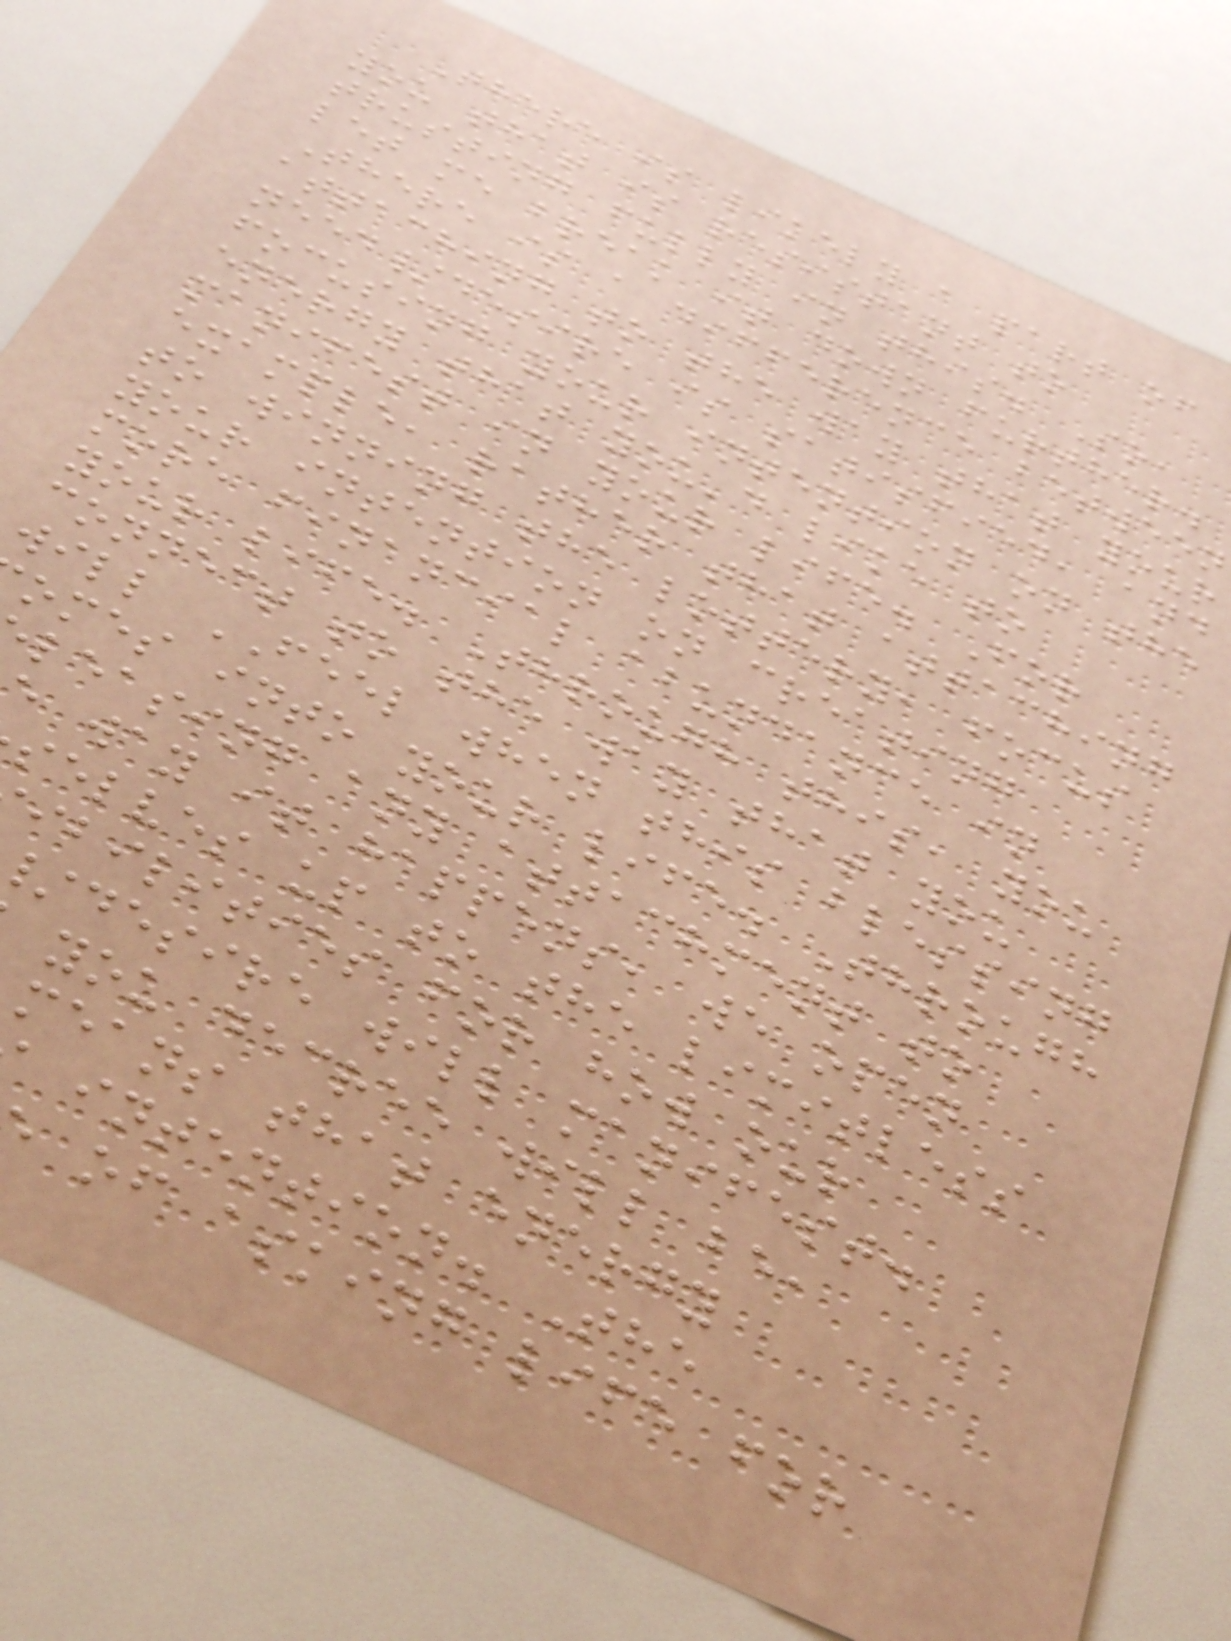There is likely a part of
you that is resistant to
trusting fully in this. So,
let me break it down further.
There is a difference between
attaching to the way that your
need/desire is satisfied, and
focusing your intention on the
energy that you'd like to
manifest in your life. For
example, rather that attaching
to winning the lottery, focus
your intention on creating
more financial abundance in
your life. Through this, you
connect to the way that you
will FEEL when this blessing
omes into your life. Through
leasing any attachment to
e way it happens, we open
selves up to the limitless
ibilities for how our
desire will manifest.
you decree will be,
means that energy
intention. The
of asking life for
